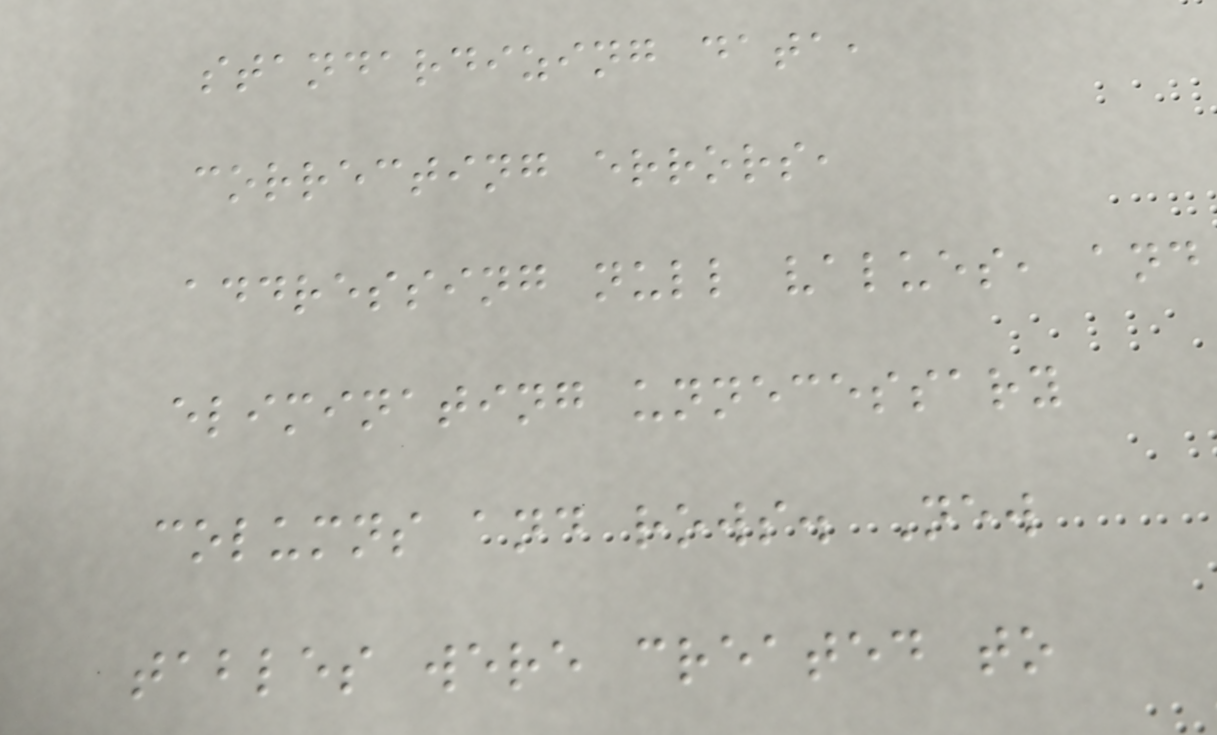standardizing data,
correcting errors,
addressing null values, and
eliminating unnecessary
columns and rows. New
tables were created to
